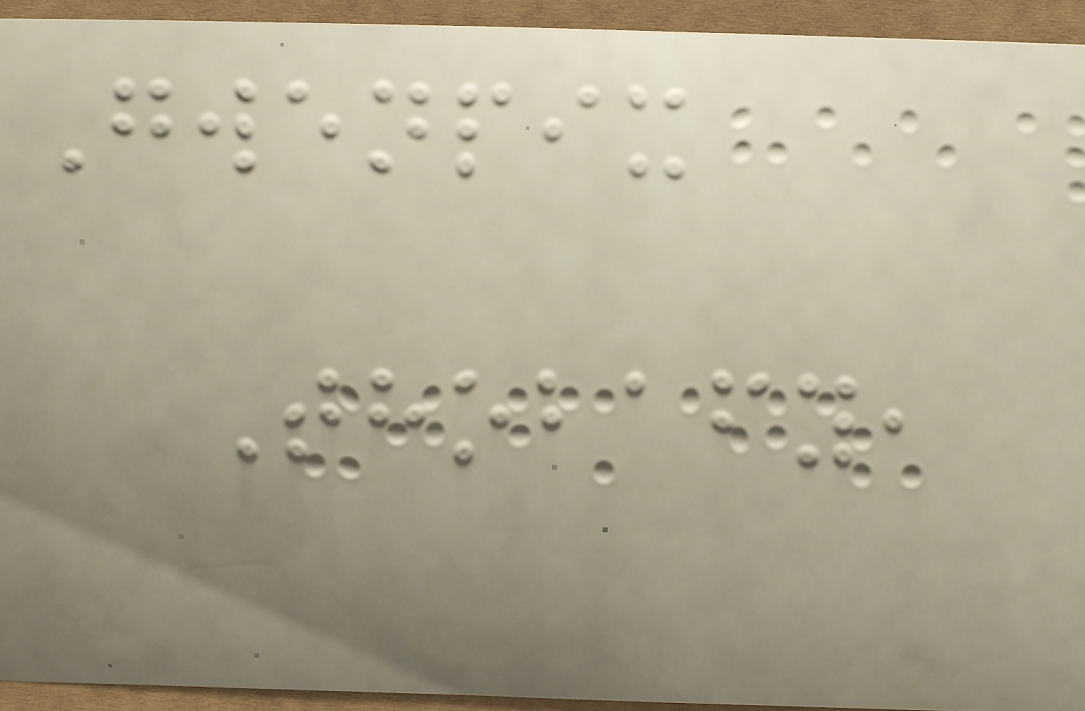Gwenpix
Thobafy,
